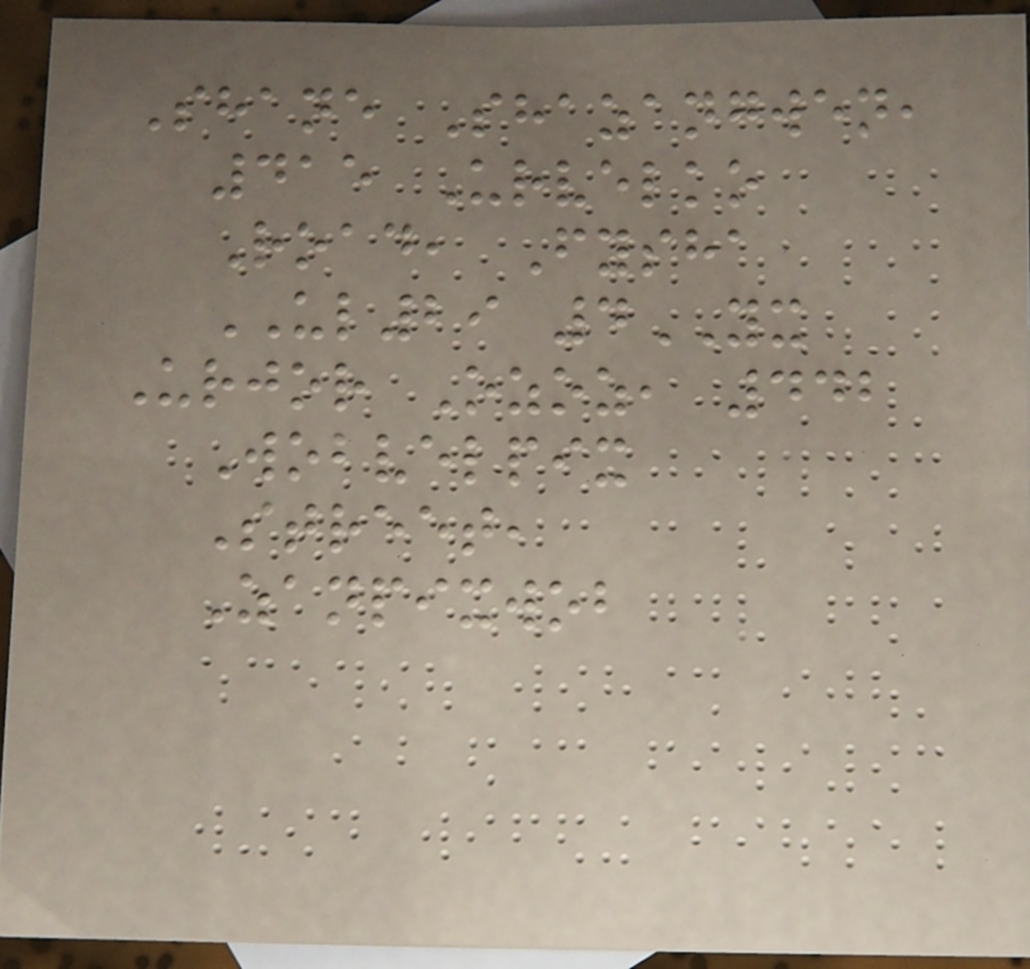Shane Shazangwen,
415 Urvelko
Road, Fysha
UL29 4YX
Urjor Ozoz, 442
Wobvelpix
Street,
Zanpixwob
